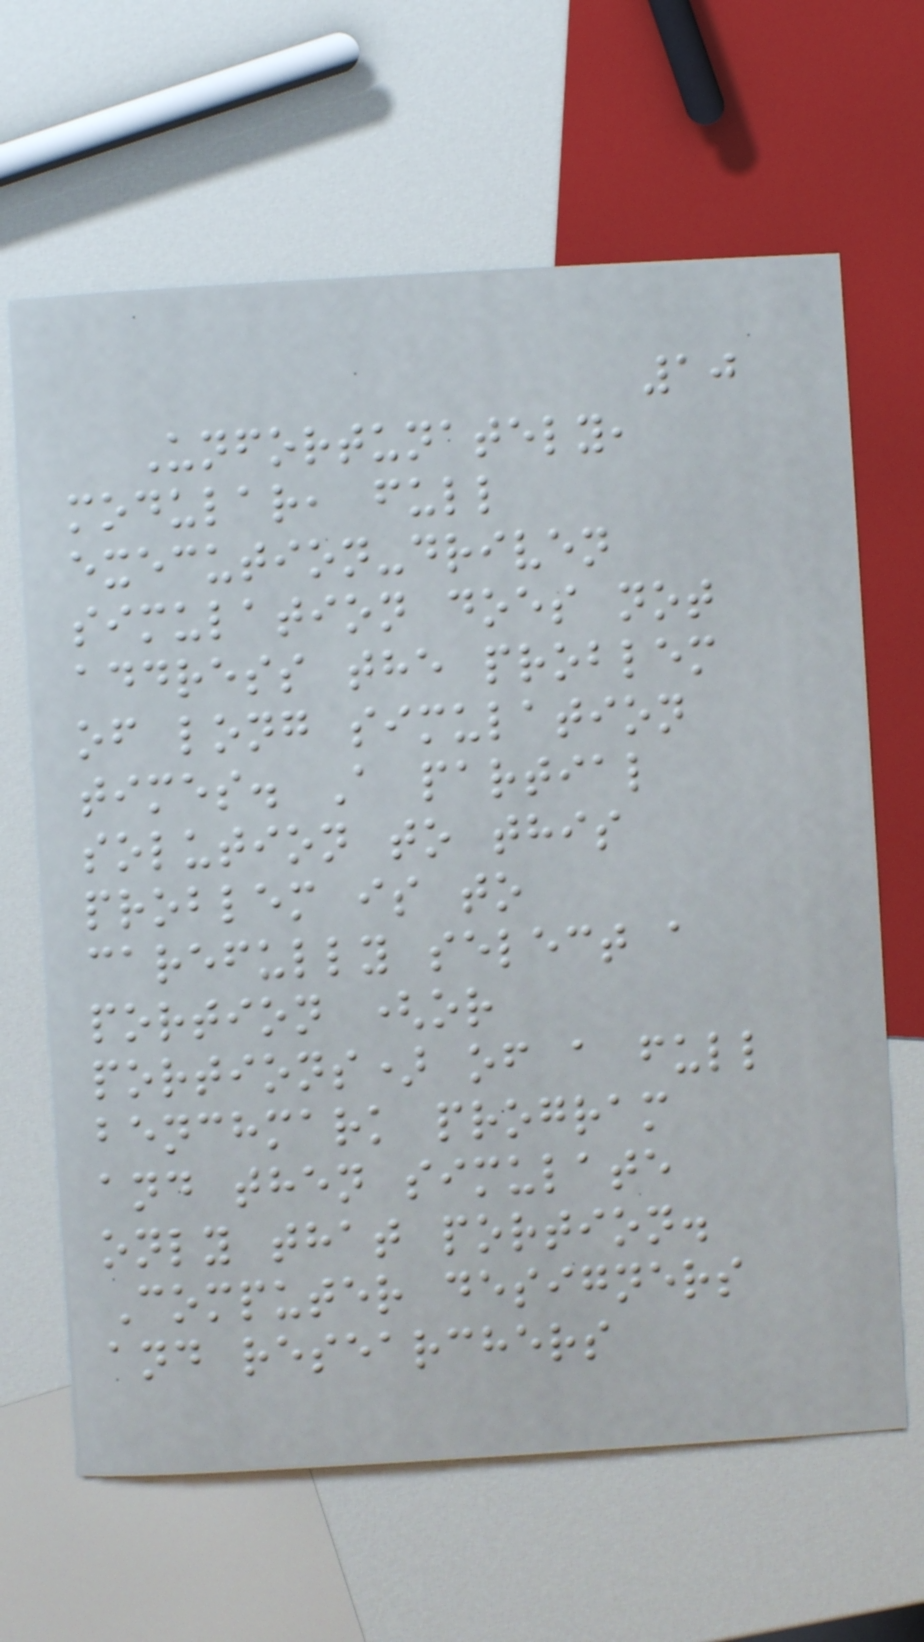10
Unfortunately,
modular, full
execution-driven
simulation does not
address the problem
of long simulation
times. A partial
solution to this
problem is to
carefully select a
portion (or
portions) of a full
benchmark program
and then simulate
only that portion.
Computer designers
and researchers
